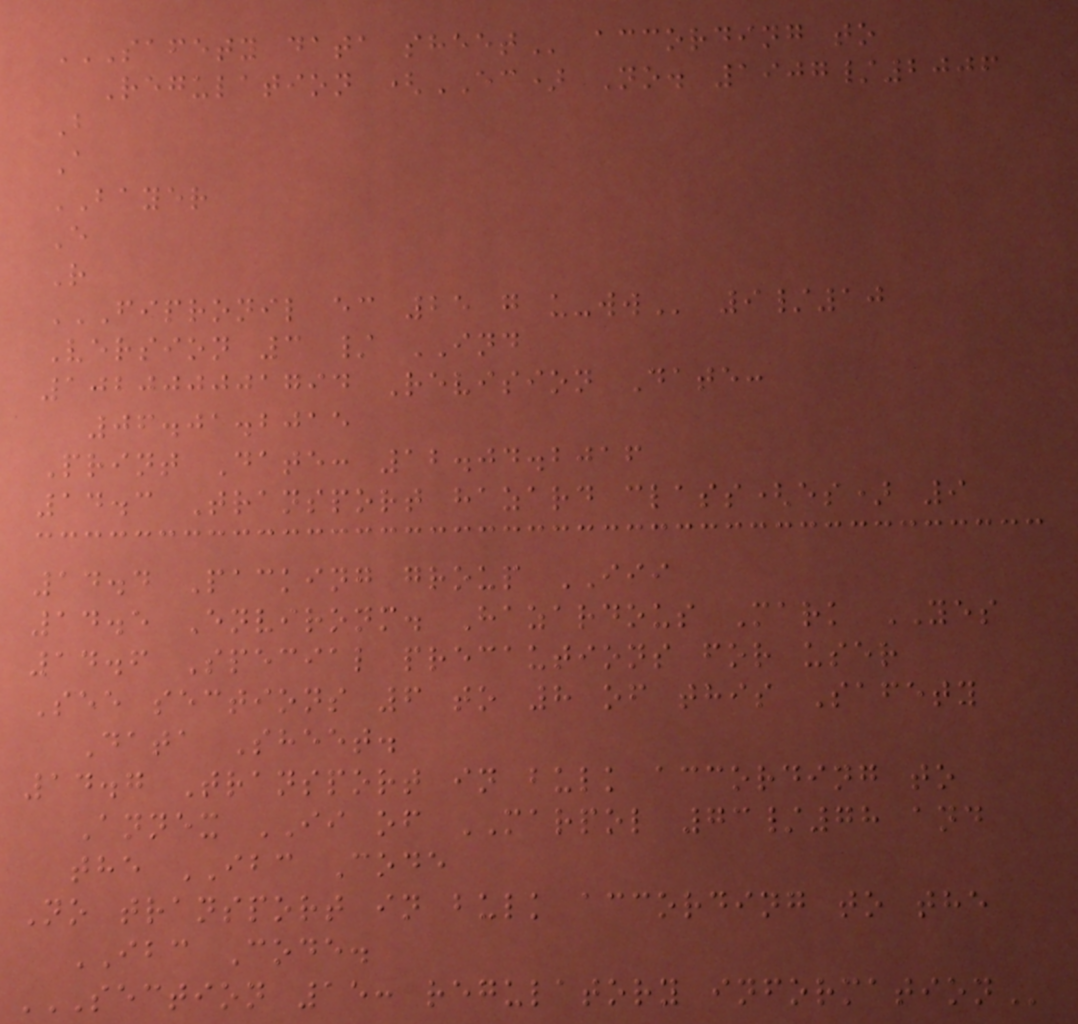SAFETY DATA SHEET according to
Regulation (EC) No. 1907/2006
B
A
BAYER
E
R
FIPRONIL EC 25 G U-WW 9/10
Version 3 / IND
102000001794 Revision Date:
06.01.2015
Print Date: 12.04.2016
14.3 Transport hazard class(es) 9
14.4 Packing group III
14.5 Environm. Hazardous Mark YES
14.6 Special precautions for user
See sections 6 to 8 of this Safety
Data Sheet.
14.7 Transport in bulk according to
Annex II of MARPOL 73/78 and
the IBC Code
No transport in bulk according to the
IBC Code.
SECTION 15: REGULATORY INFORMATION
